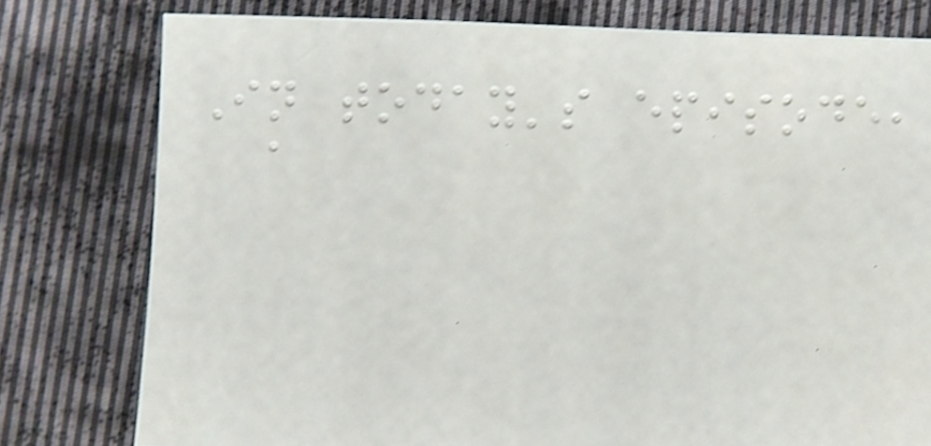In today's episode,
a
